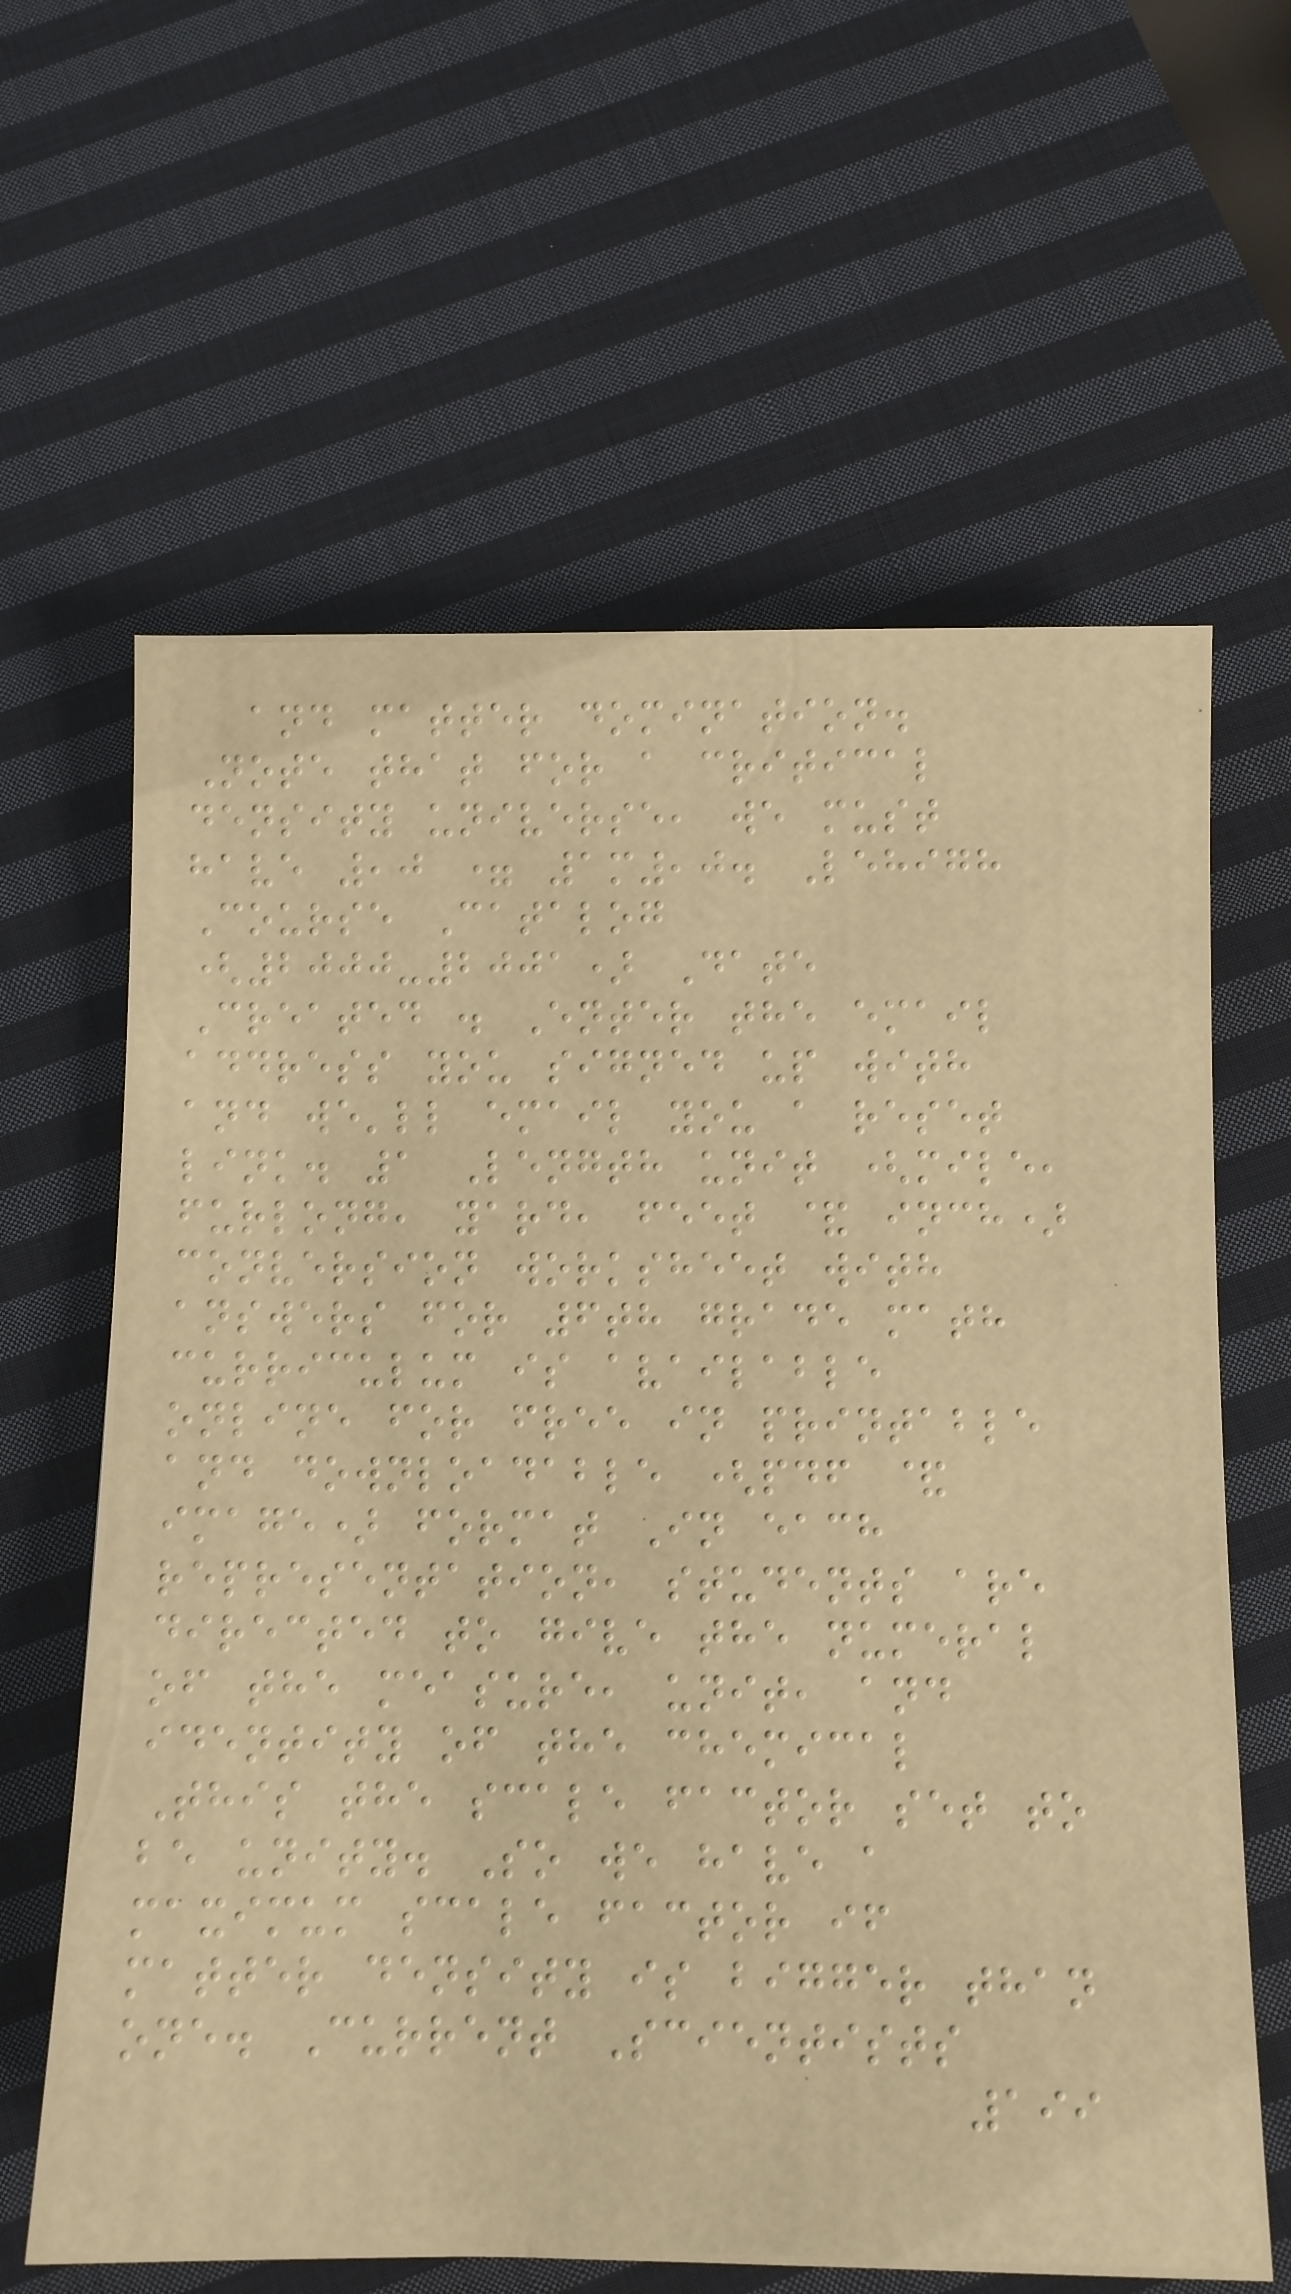and matter domination.
Note that for a critical
density universe, we must
have ,0 = 1m,0. Lehigh
Course Catalog
(2000-2001) Date
Created . Enter the email
address you signed up with
and we'll email you a reset
link. 1 Length unit (mile,
furlong, yard, feet & inch)
conversion worksheet with
answers for 6th grade math
curriculum is available
online for free in printable
and downloadable (pdf &
image) format In each
representation, students are
directed to give the numeral
of the measure, unit, and
identity of the chemical
This the scale factor set to
be unity. So we have a
maximum scale factor if
matter density is bigger than
one. Current Scientists
199
